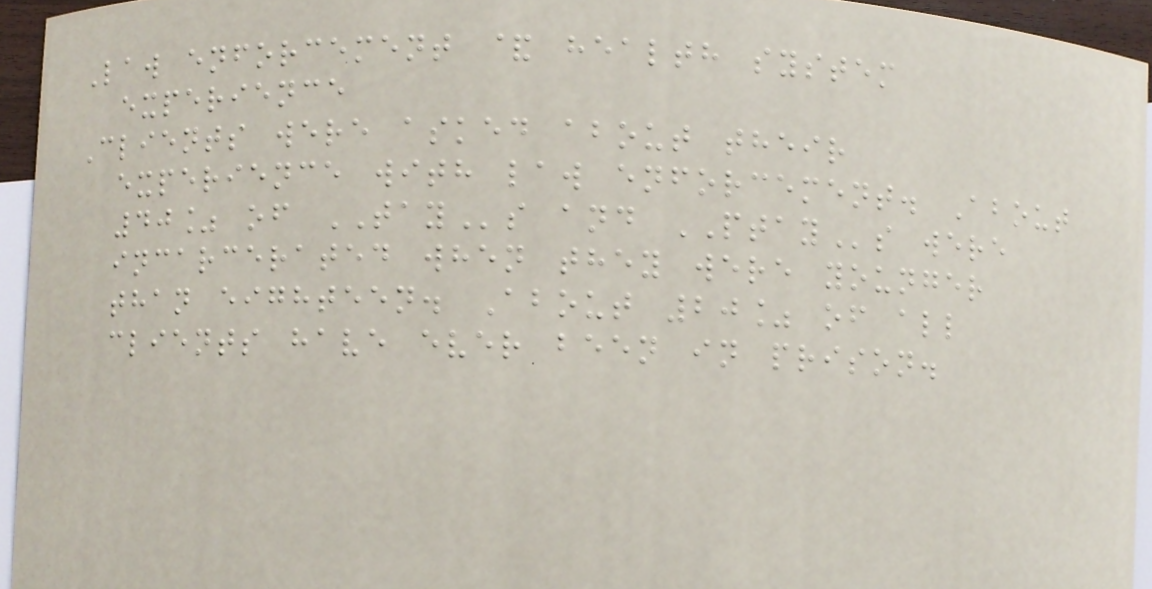Law enforcement & health system
experience
Clients were asked about their
experience with law enforcement. About
40% of TAYs and PTAYs were
incarcerated when they were younger
than eighteen. About 20% of all
clients have ever been in prison.
